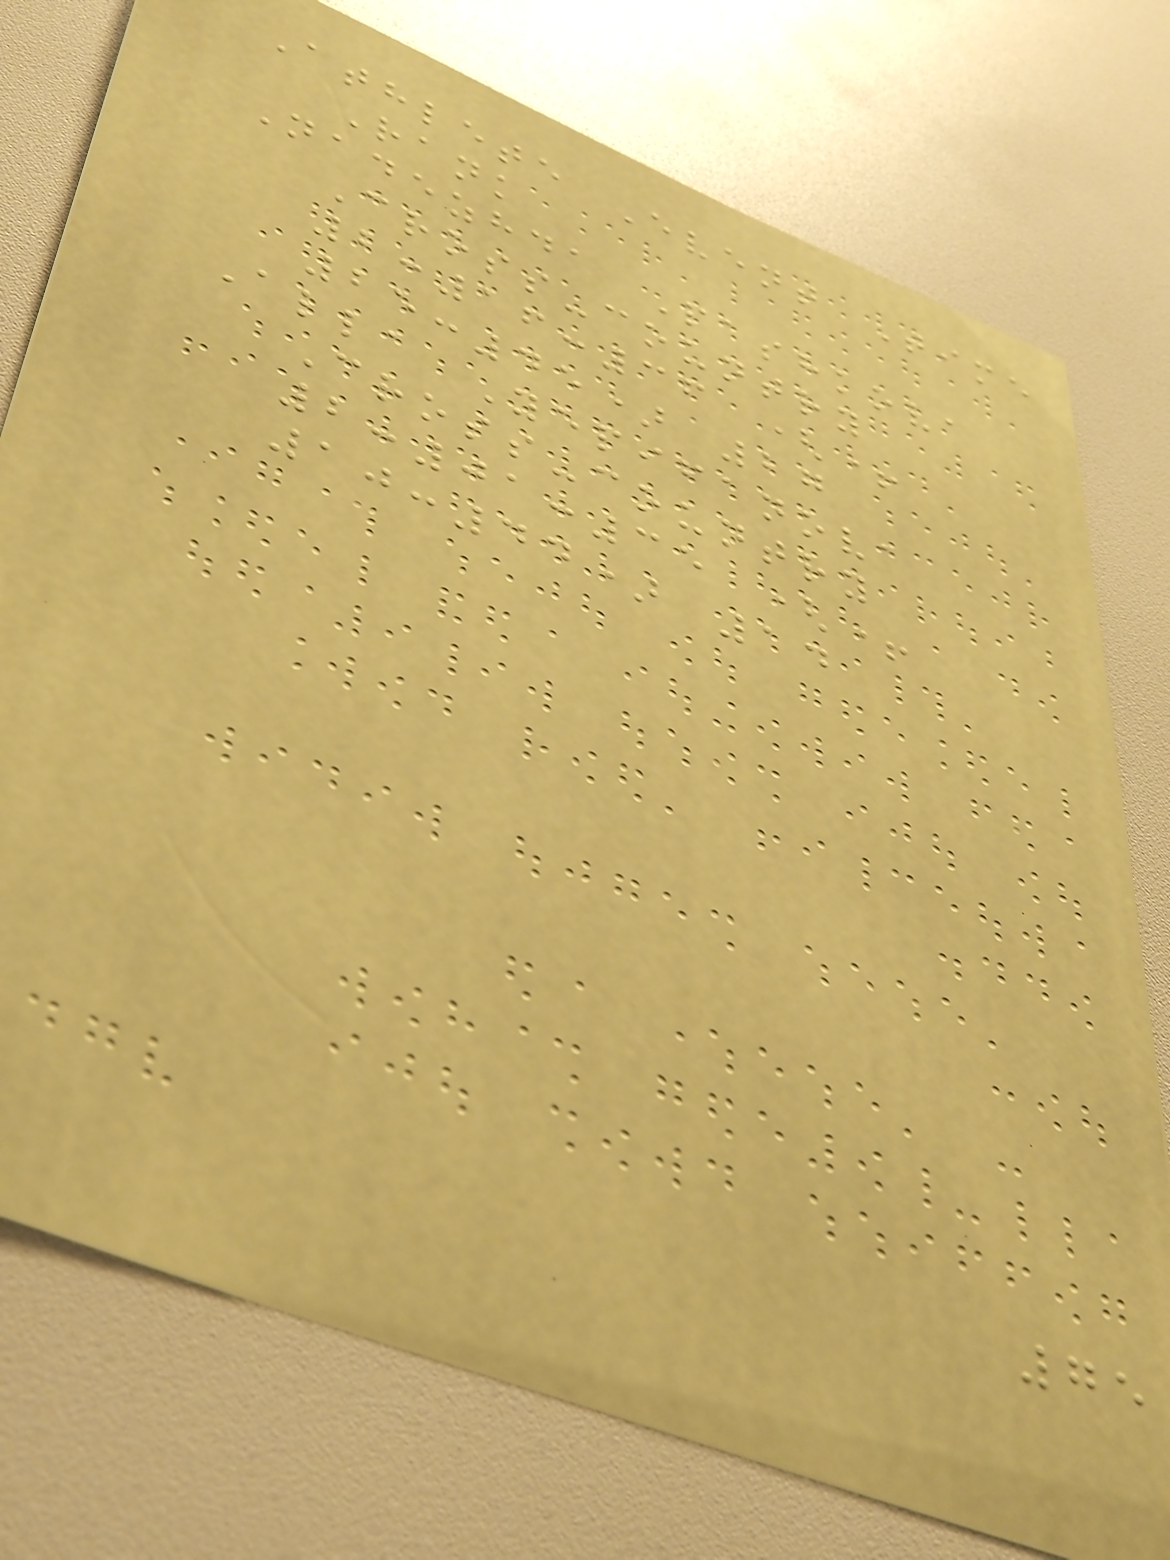Athlete Event Time
Rank
Nadezhda Pashkova
Cross-country
2:16:36 (+
25:45) 27
Alla Yepifanova
Cross-country
2:01:35 (+
10:44) 14
75
